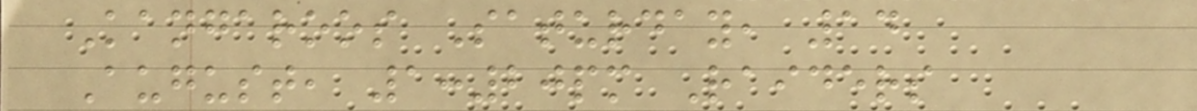Kangaroos Saturday, 14
August, 1:20pm Raiders
